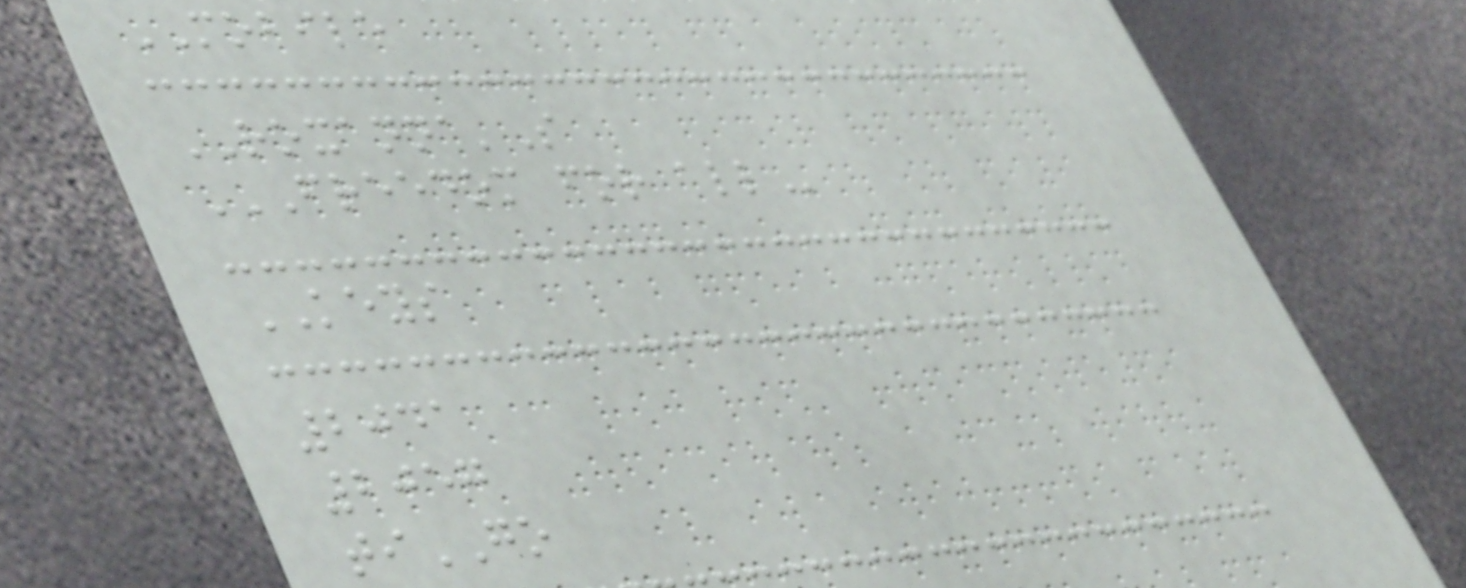MOBILE
ROXANNA'S
FREEDOM FOR ALL
KEYS
2041
2057
tiGO
